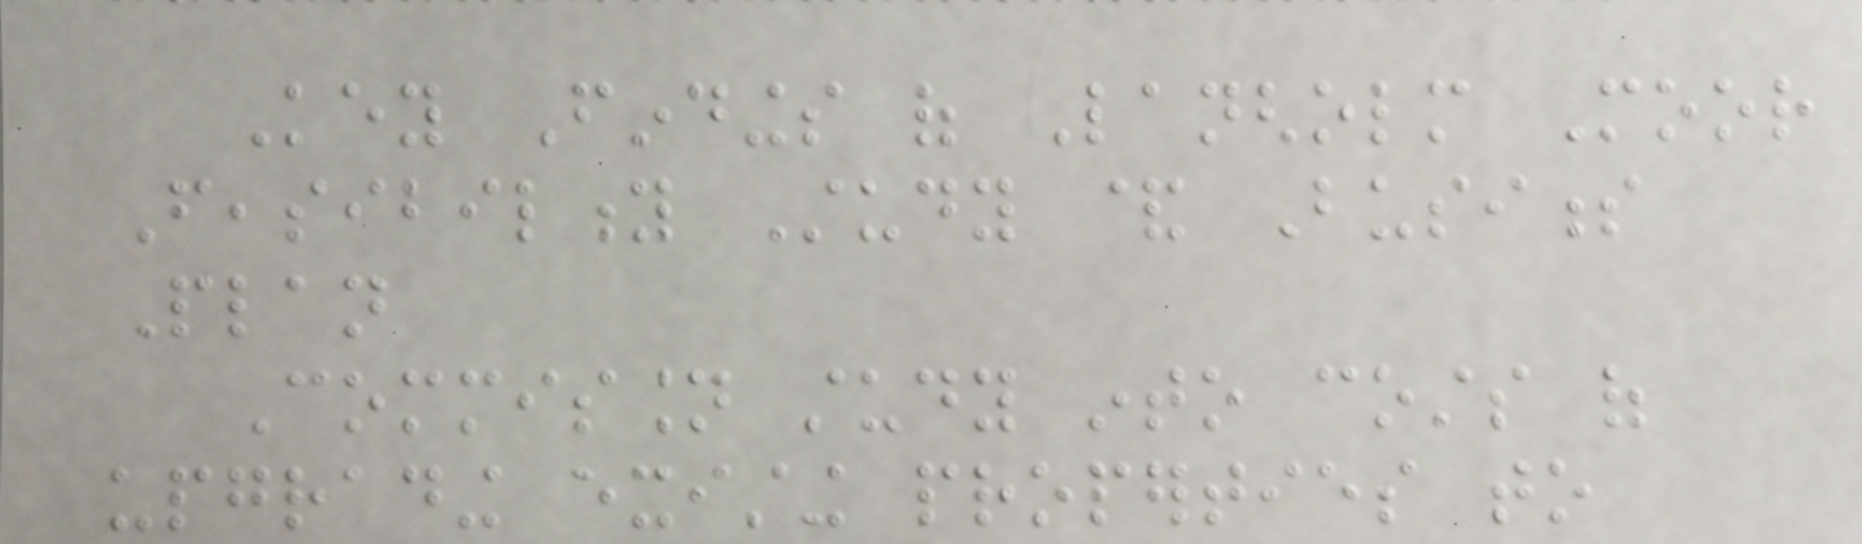Key Findings of Langholm Moor
Feasibility Study & Business
Plan
Commission study into costs of
upgrading existing properties to
